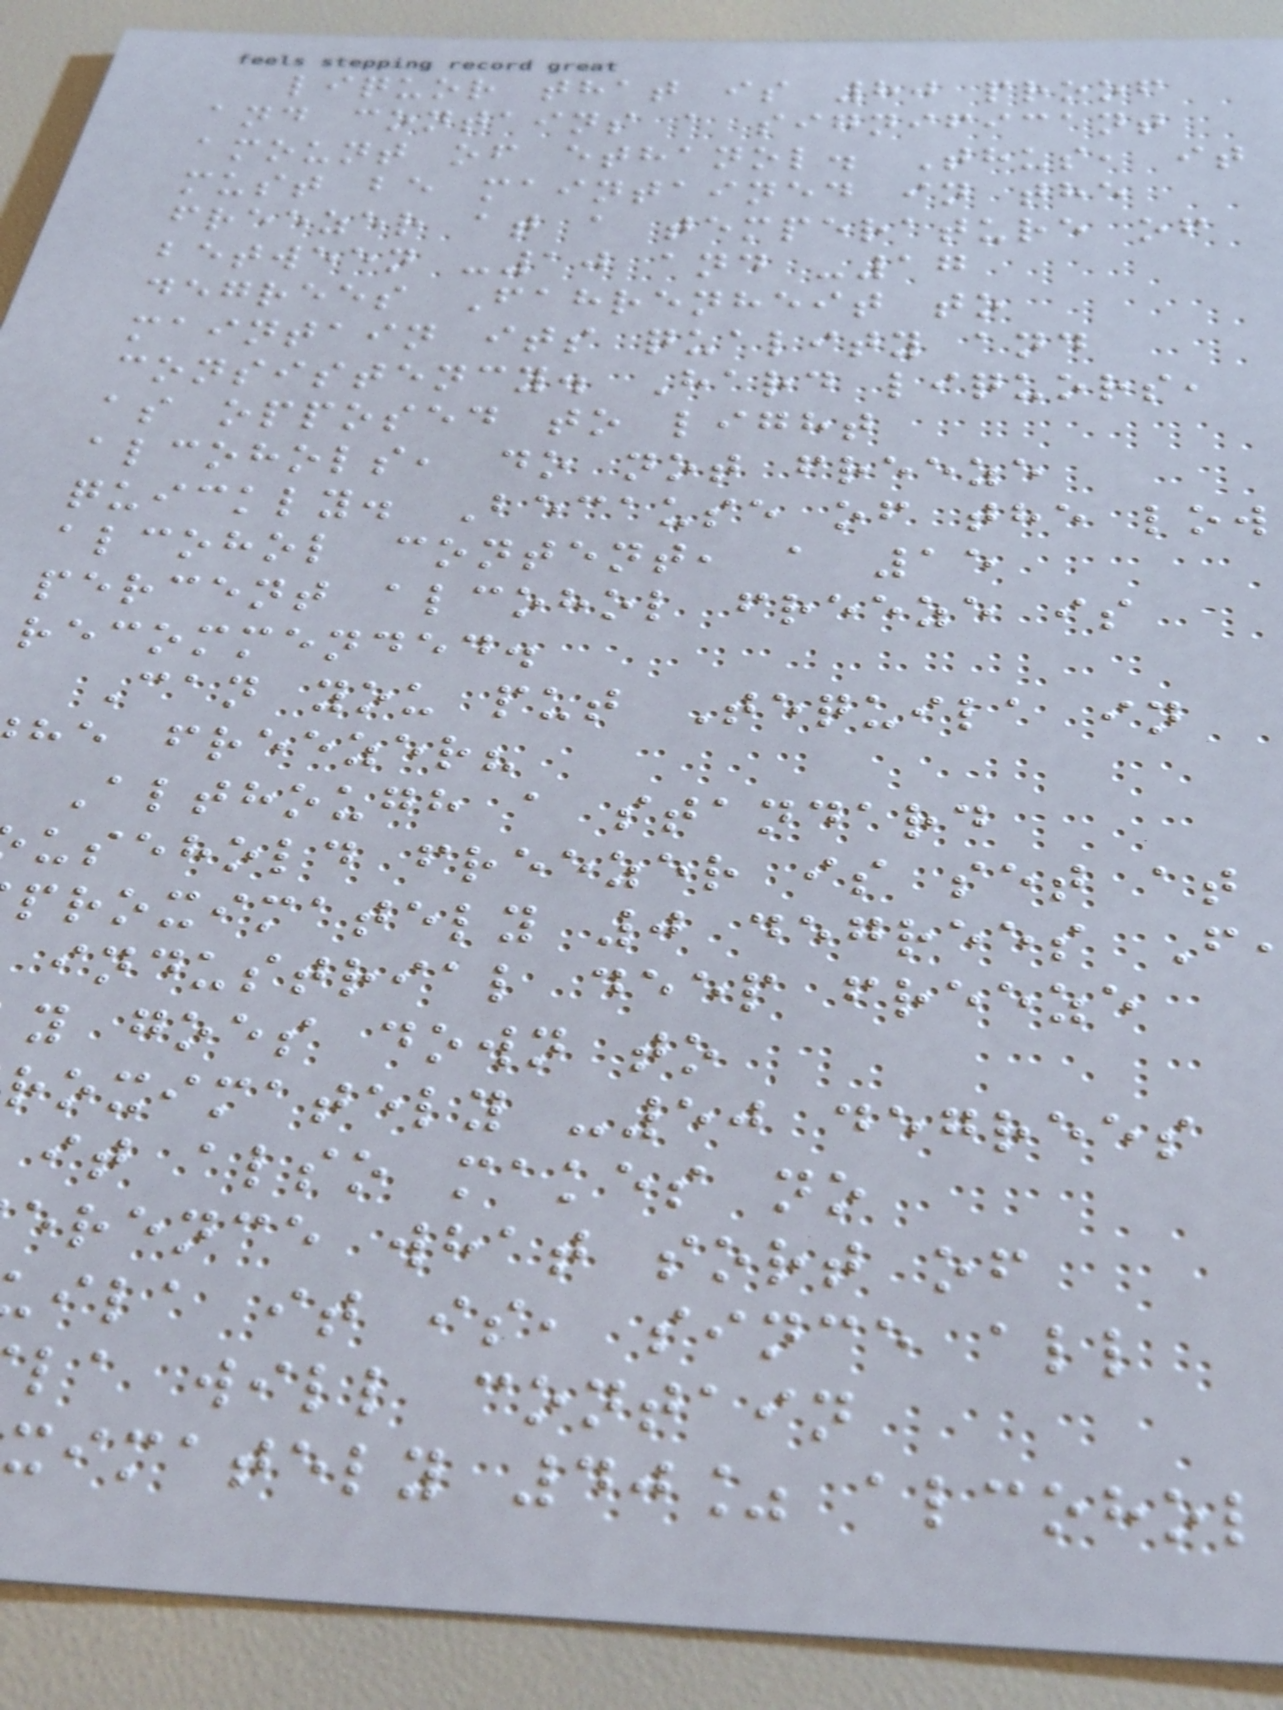liquor that is 80 proof
and contains a significant
amount of ethanol. Thus, it
must be maintained in the
freezer at a temperature of
between -10 and -17
degrees Fahrenheit to
maintain its quality and
consistency. Hard liquors,
as opposed to light
alcohols, do not freeze
quickly. Because of the low
alcohol content, a 15
percent alcohol freeze is
recommended.
Can you put Tequila in
he freezer?
Although a standard
usehold freezer is set at
proximately 0 degrees F
industrial deep freeze
y goes down to
roximately -50 degrees
it also makes no
erence what sort of
ila it is, since all
la will contain
ximately 40% alcohol
